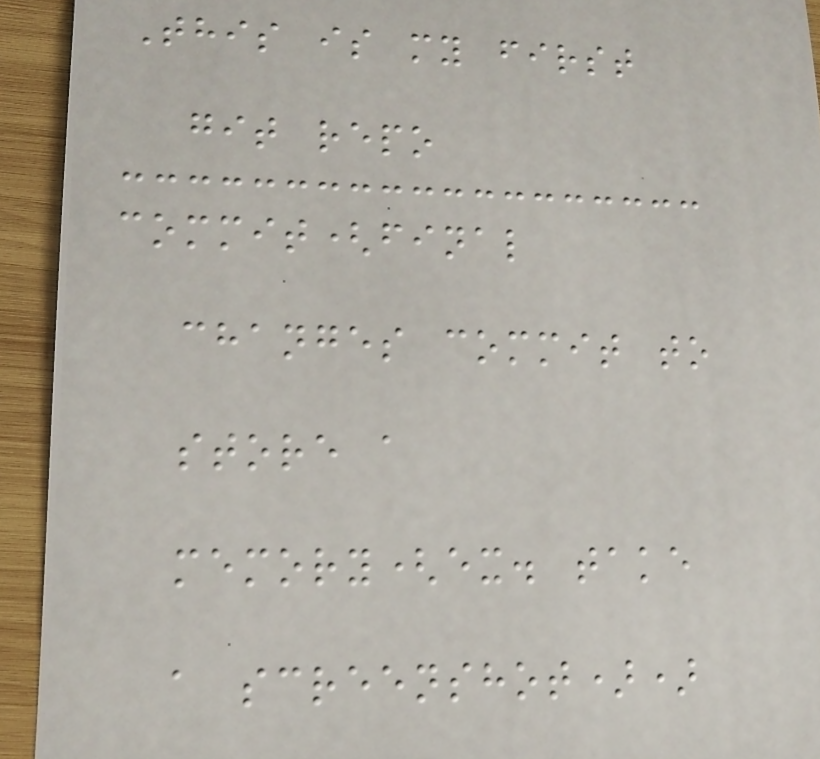This is my first
git repo
commit(final
changes commit to
store a
memory(ex. take
a screenshot))
